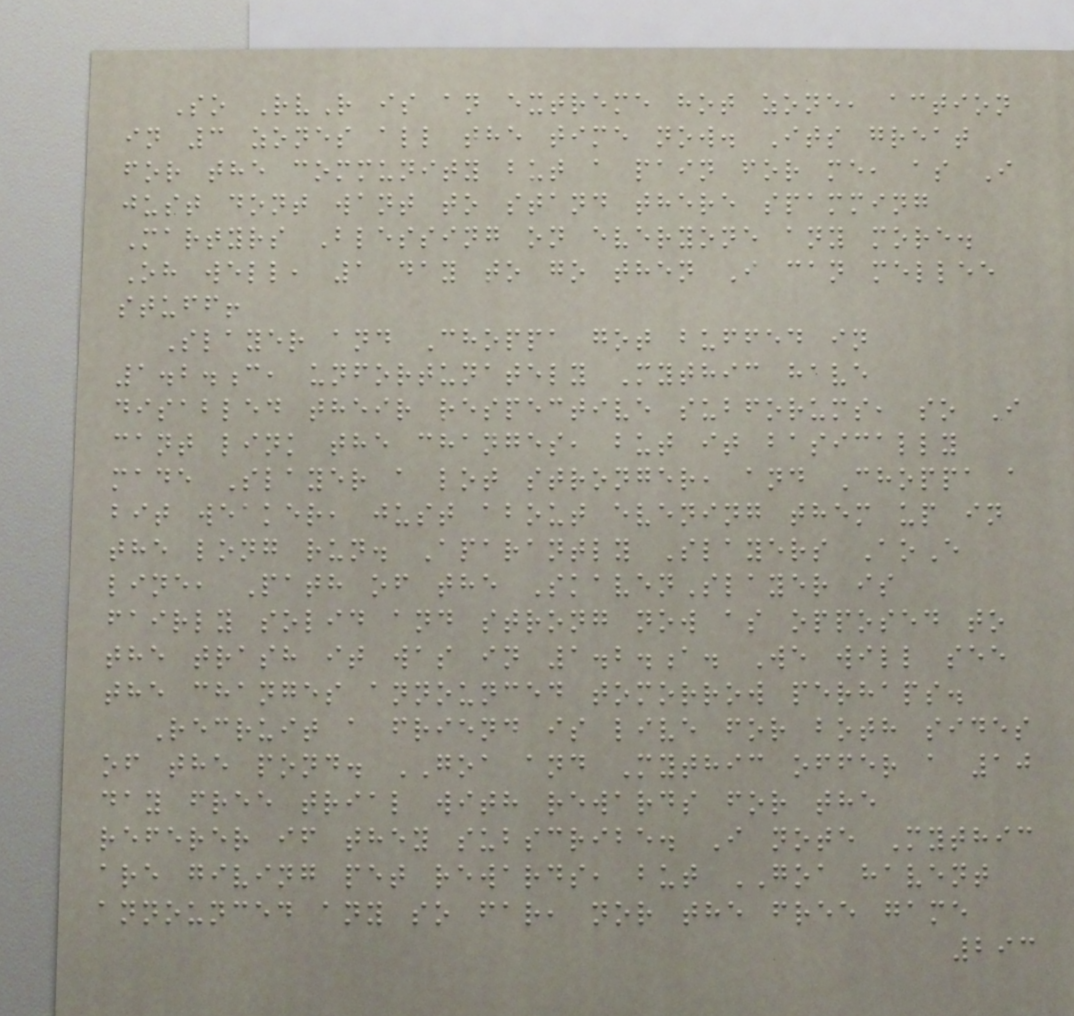So RvR is an extreme hot zone, action
in 3 zones all the time now. Its great
for the community but a pain for me, as I
just dont want to stand there spamming
Martyrs Blessing on everyone any more.
Oh well, 1 day to go then I can mellee
stuff!
Slayer and Choppa got buffed in
1.2.c, unfortunately Mythic have
disabled their respective subforums, so I
cant link the changes, but it basically
made Slayer a lot stronger, and Choppa a
bit weaker, just about evening them up in
the long run. Aparantly Slayers AoE
line, Path of the SkavenSlayer is
fairly solid and strong now as opposed to
the trash it was in 1.2.a. We will see
the changes announced tomorrow perhaps.
Recruit a friend is live for both sides
of the pond. GOA and Mythic offer a 10
day free trial with rewards for the
referer if they subscribe. I note Mythic
are giving pet rewards, but GOA havent
announced any so far, nor the free game
293
